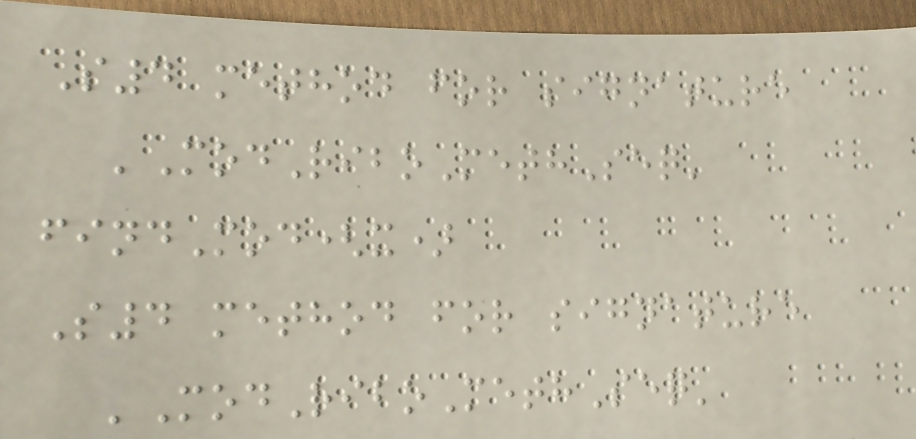S4 method for signature
'ModRiboMethSeq'
findMod(x)
S4 method for signature
'ModRiboMethSeq'
